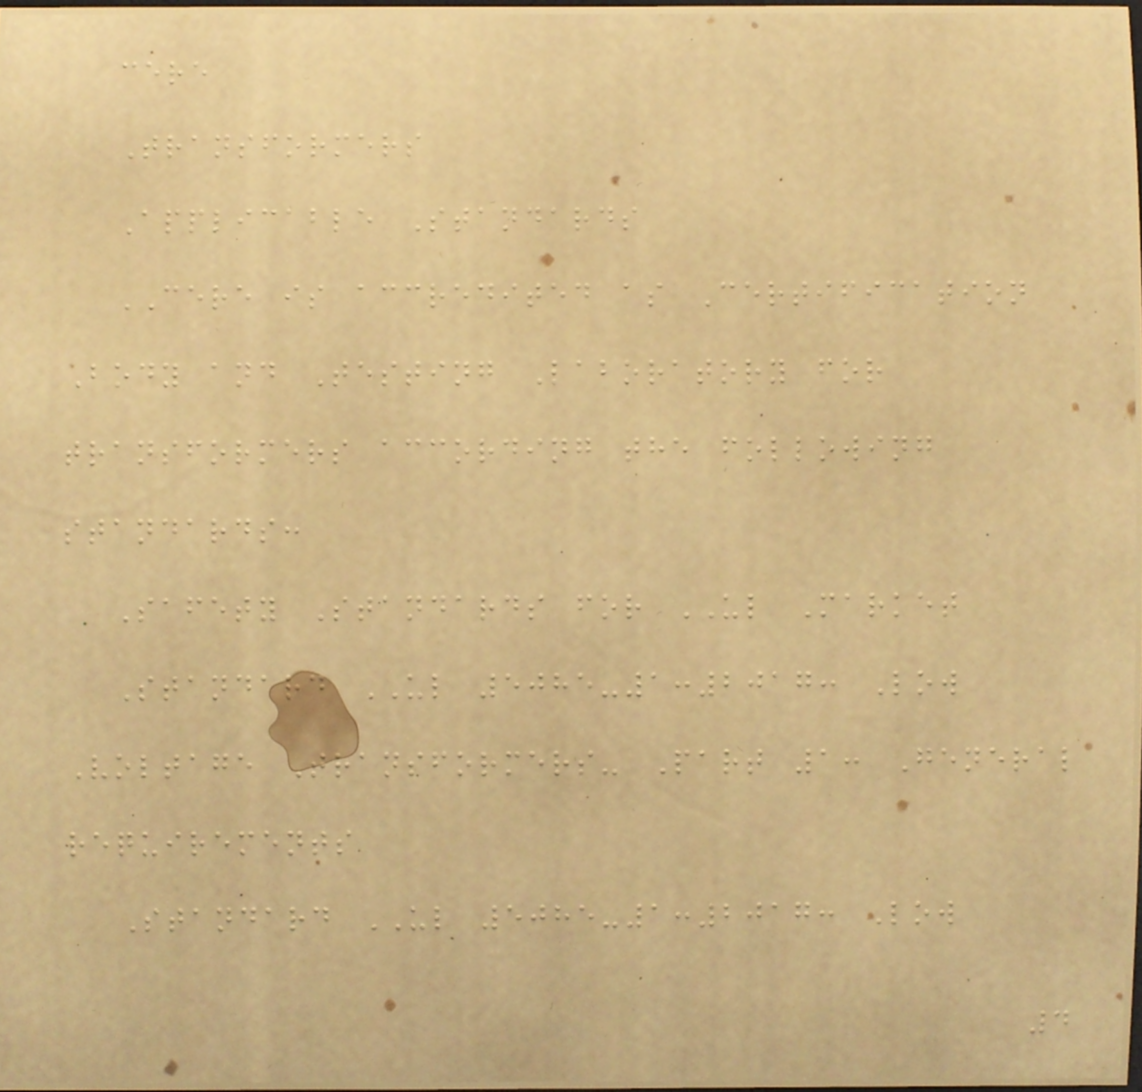cere
Transformers
Applicable Standards
CERE is accredited as Certification
Body and Testing Laboratory for
transformers according the following
standards:
Safety Standards for UL Market
Standard UL 5085-1:2017: Low
Voltage Transformers- Part 1: General
requirements
Standard UL 5085-1:2017: Low
4
